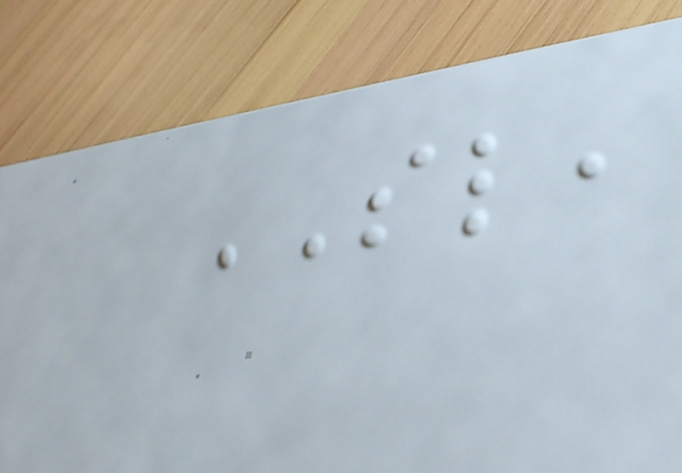SL,
